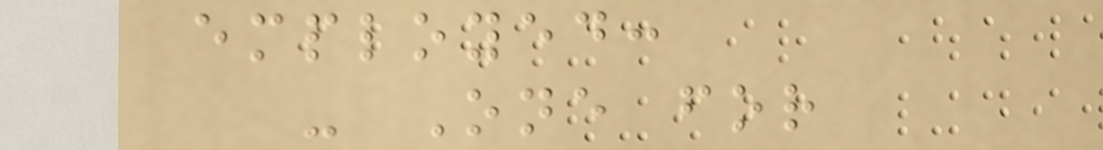employed:
- One for
